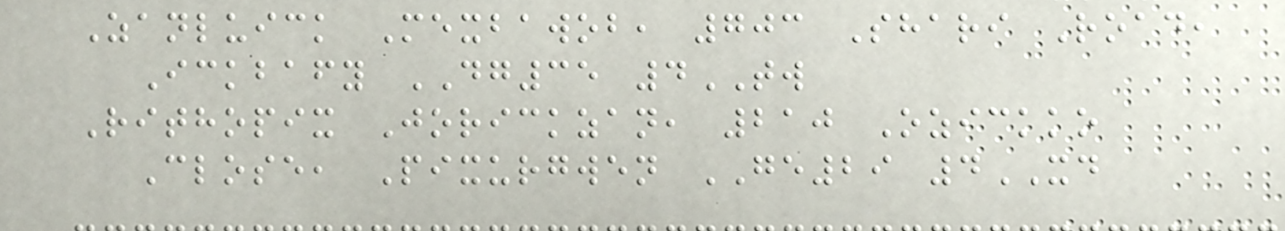Zanluick Mexbawob, 703 Shari Road,
Ickbafy DG35 4TW
Rithopix Jorickzan, 210 Ozickko
Close, Pixurgwen GE29 4XD
